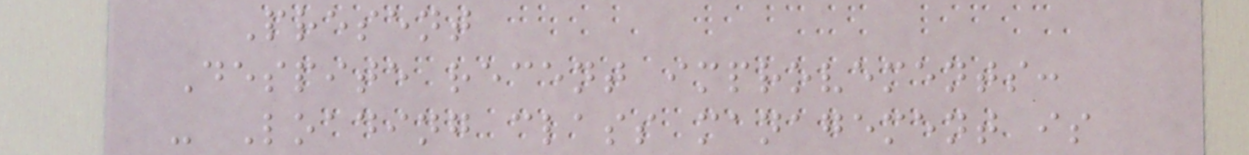Present
Despite recent improvements:
- Loading class management is
